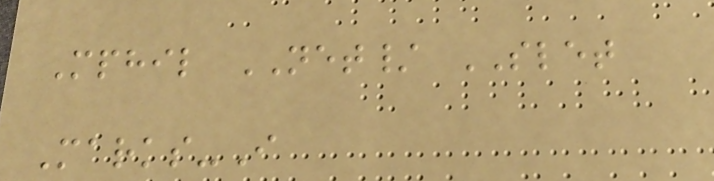Mphil NET/ SLET
Marks-I
